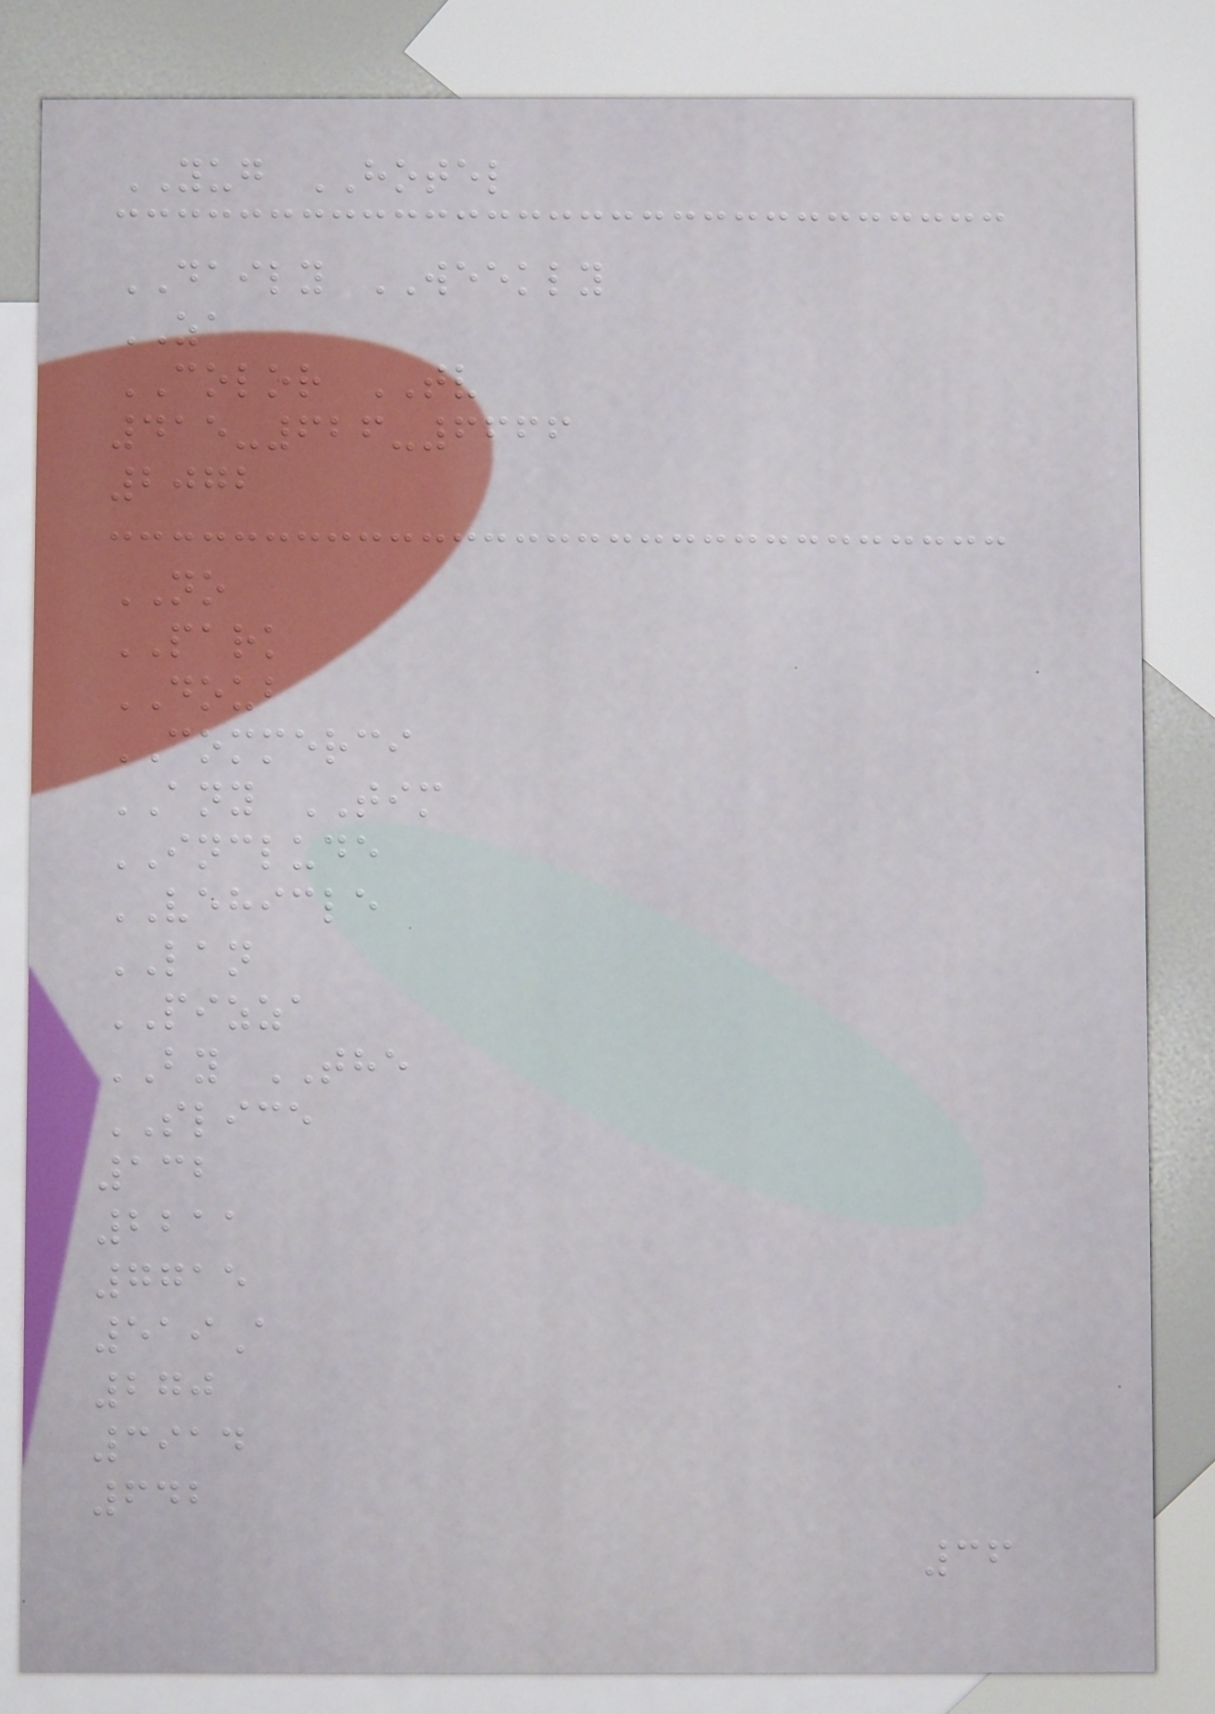YUG HOTEL
DAILY WEEKLY
ZA
COLOR TV
415-626-6666
2072
NO
PARK
DOUB
COMMERCI
ANY TIM
INCLUDE
VEHICLE
LAN
PIZZA
BY THE
SLICE
132
2211
7715
519A
270
3914
642
36
